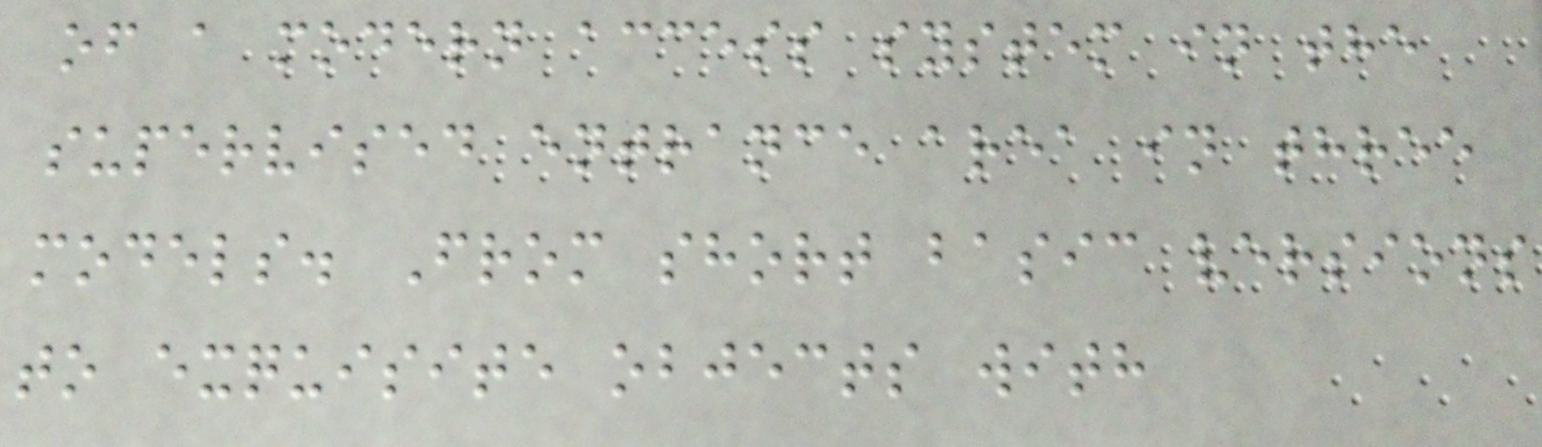of a modern access system in the
supervised entrance area in three
models. From short basic versions
to exquisite objects with
